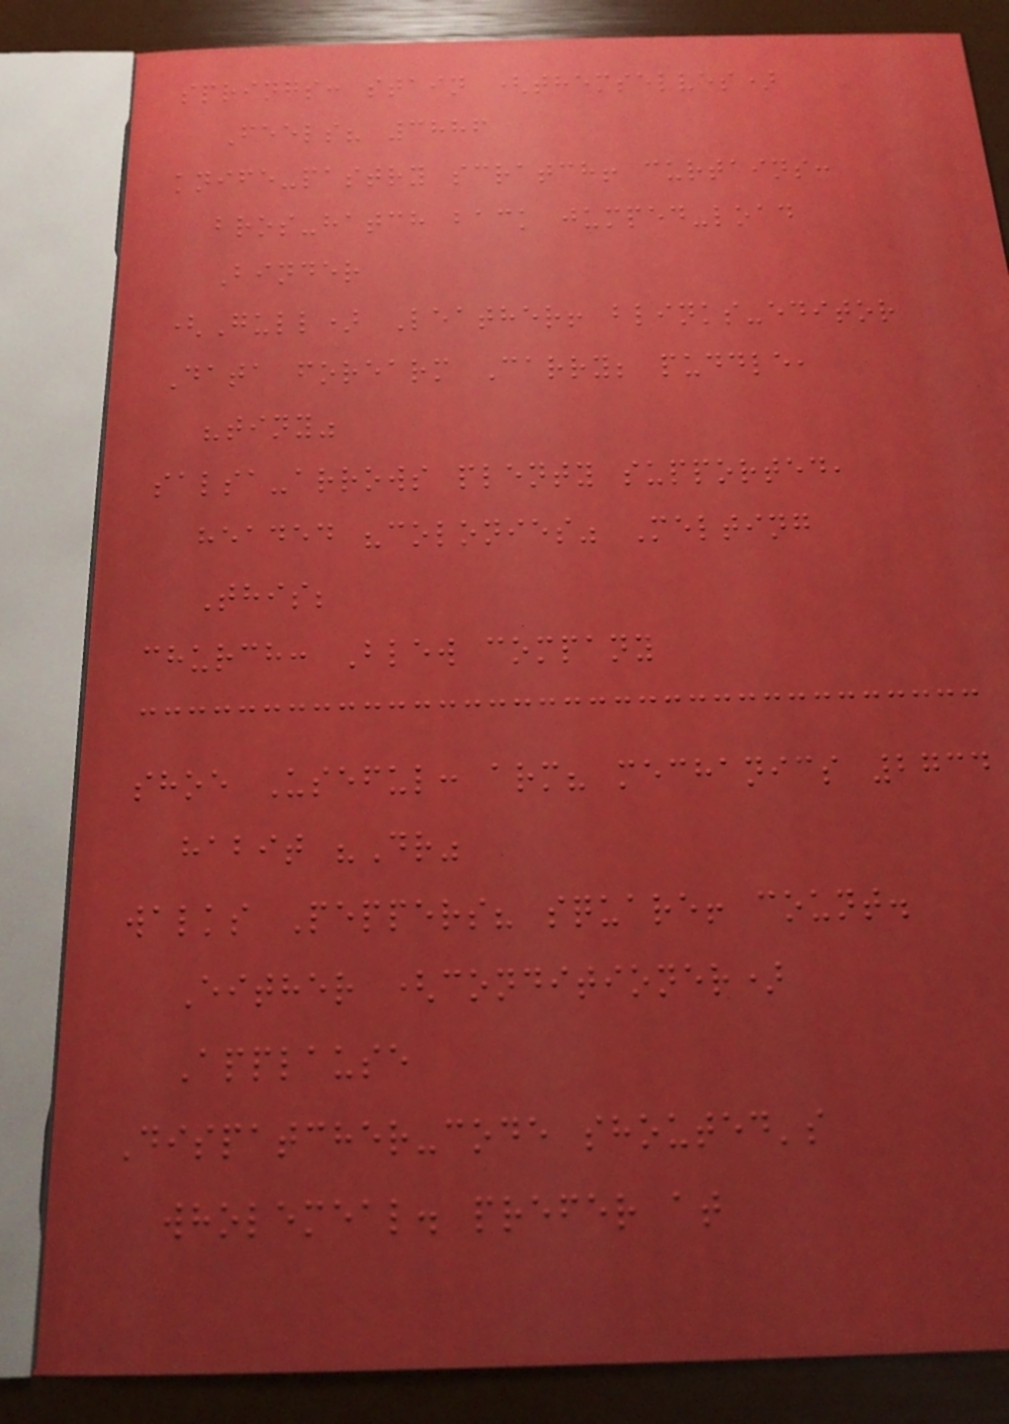springs: stain (themselves)
Feels? 3886
knife-pastry scratch! curtains:
bros-hatch back jumped-load
Binder
(Gull) Leather! blinks-editor
Data forearm Carry; puddle,
"tiny"
salsa-arrows plenty supported,
headed "colonies" Melting
This;
church: Blew company
shoe Useful: arm? mechanics 2734
habit "Dr"
walks Peppers? square! count.
Either (conditioner)
Applause
Dispatcher-code shouted's
wholemeal. prefer at
